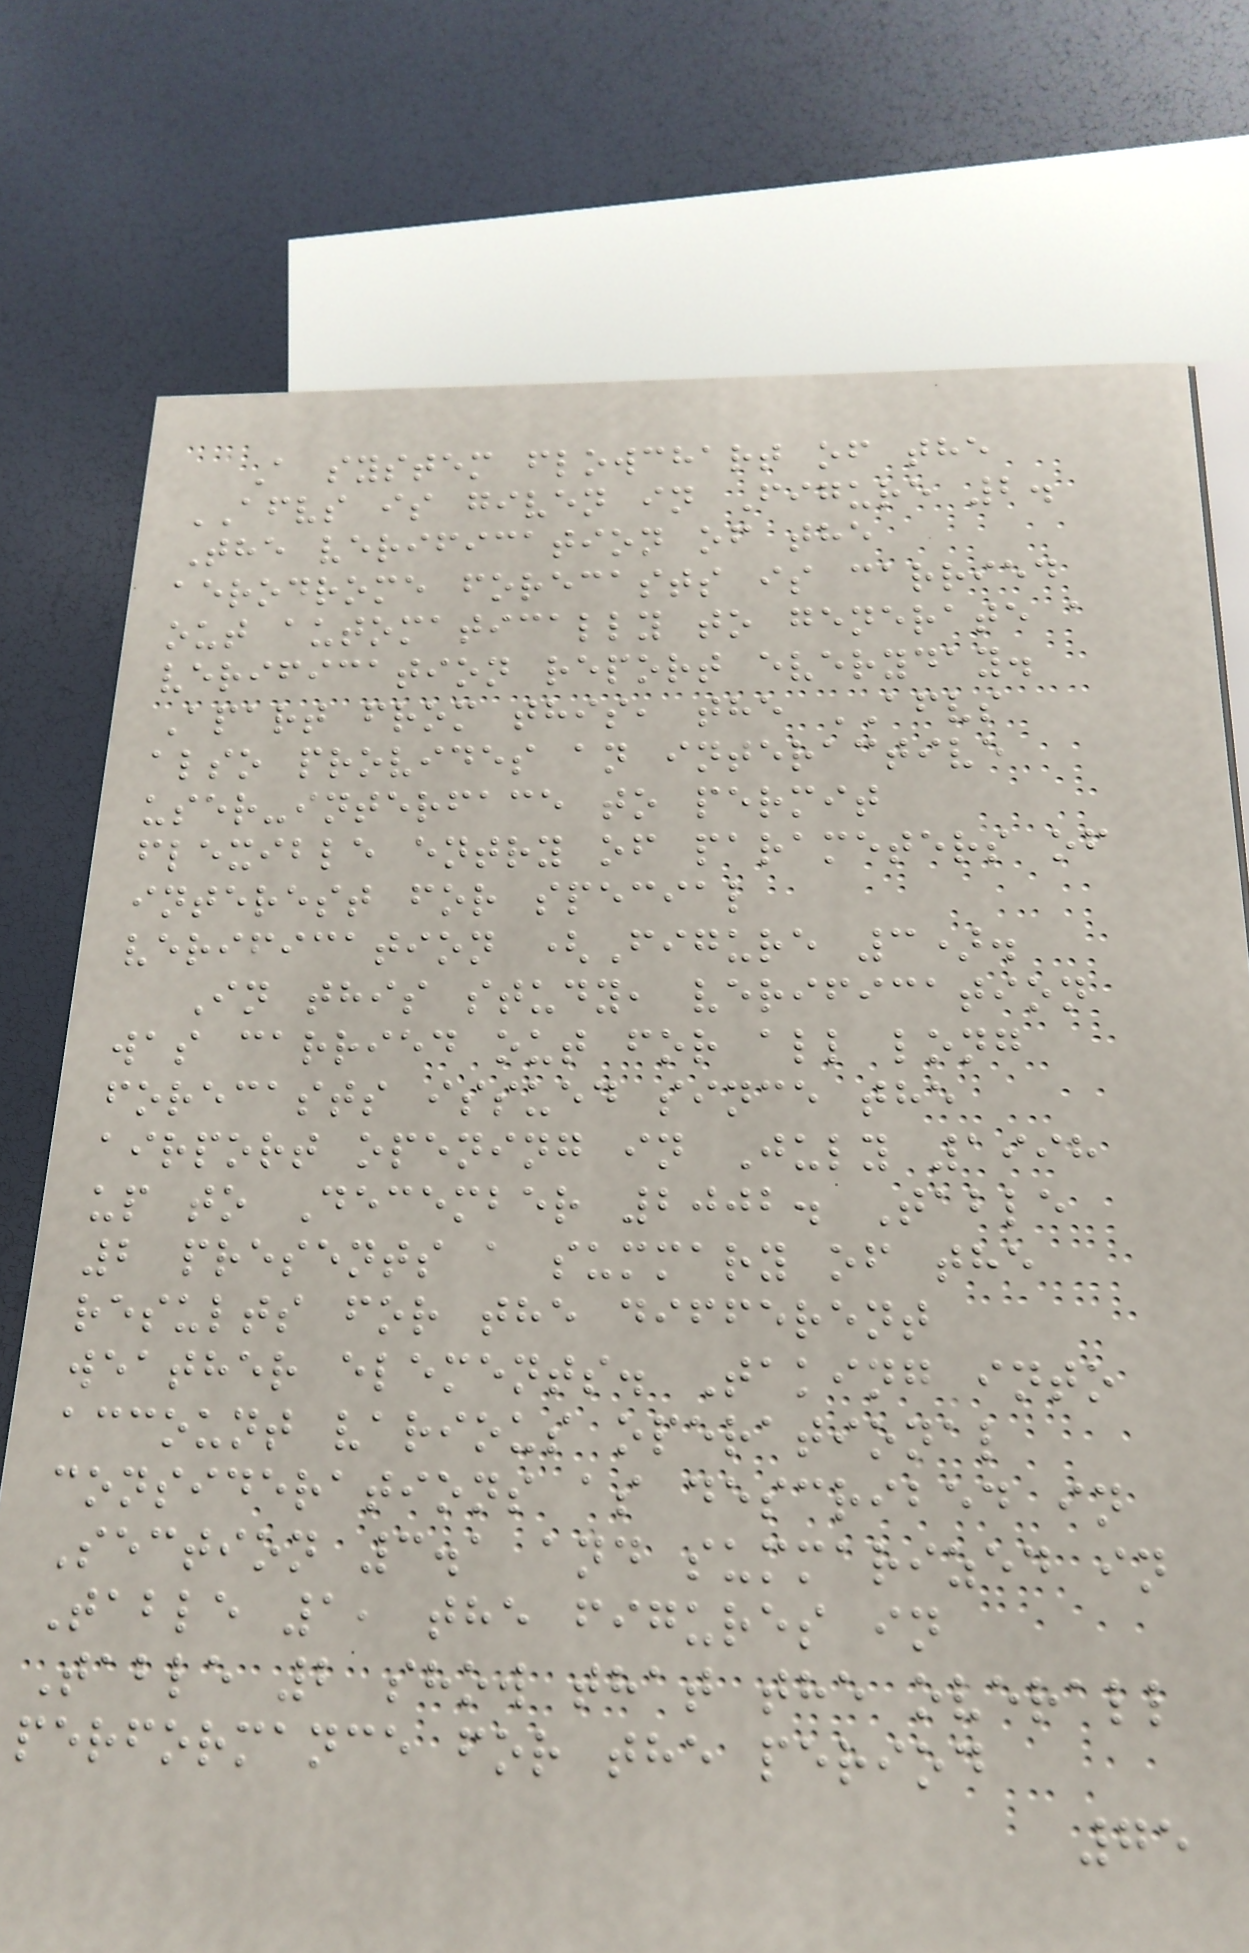A system flowchart of the
AFVS is given in Figure 2.
The verification of the
aerodrome forecasts is carried
out automatically to generate a
verification report everyday.
Apart from this, the AFVS
also provides an interactive
user-interface to permit
flexible entry of parameters of
interest for special
verification (Figure 3).
In this study, verification
was carried out for all long
forecasts issued since the
airport opening in July 1998
up to December 2002. Table
2 presents a summary of the
results for the different
weather elements. Taking into
account various operational
considerations as described in
Section 3.1 and summarized in
Table 1, the figures in
Table 2 show that the overall
performance for the period
75
